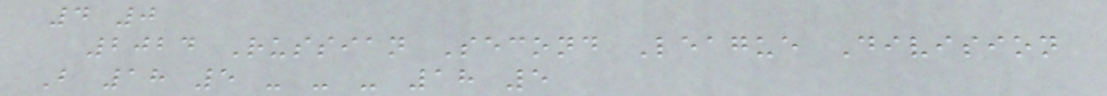4 0
2024 Russian Second League Division
B 18 5 - - - 18 5
